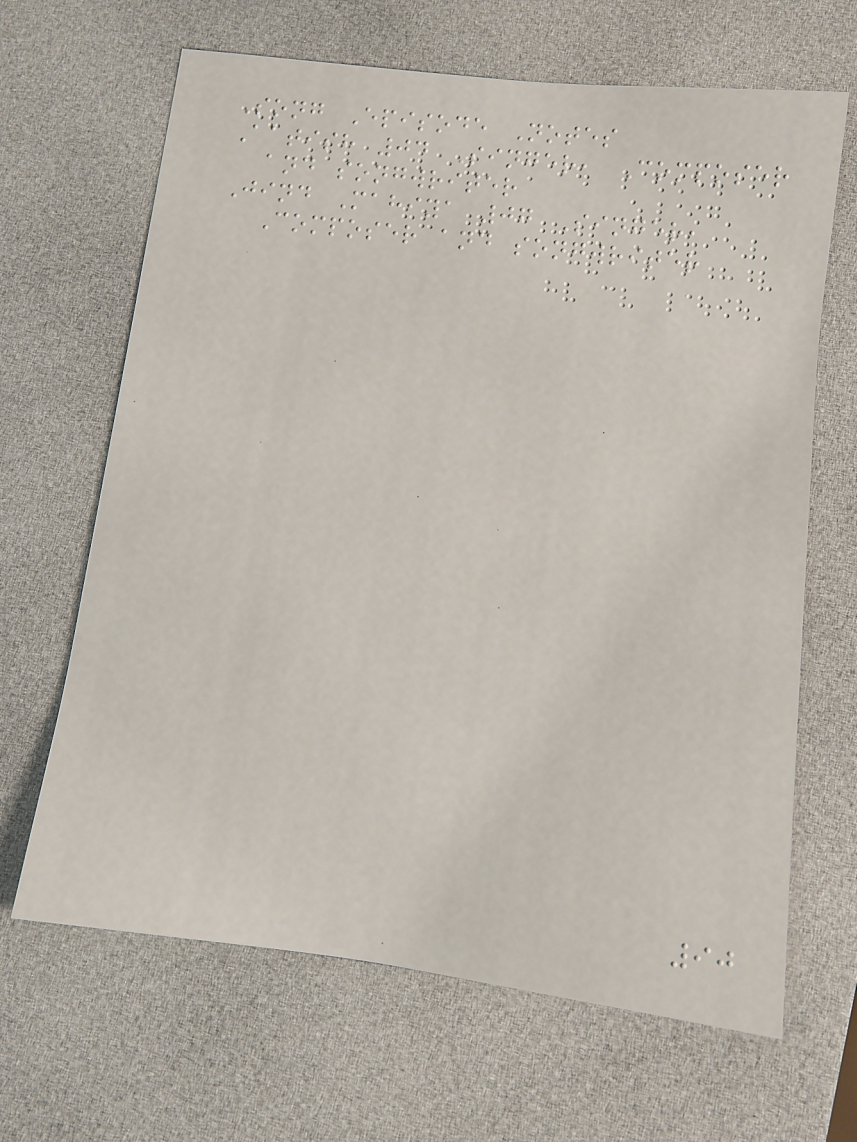Song Episode Notes
Aatish 04 Singer, Composer
and songwriter
Jind Mahiya 07 Singer,
Composer and songwriter
90
